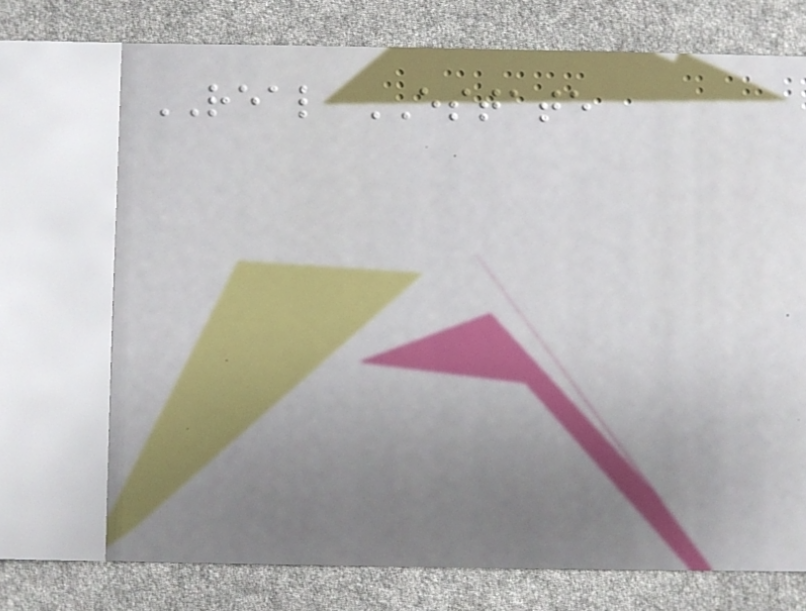REAL ESTATE
